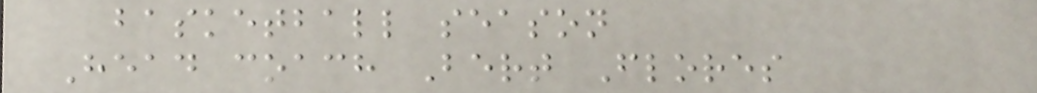basketball season
Head coach Bert Flores
